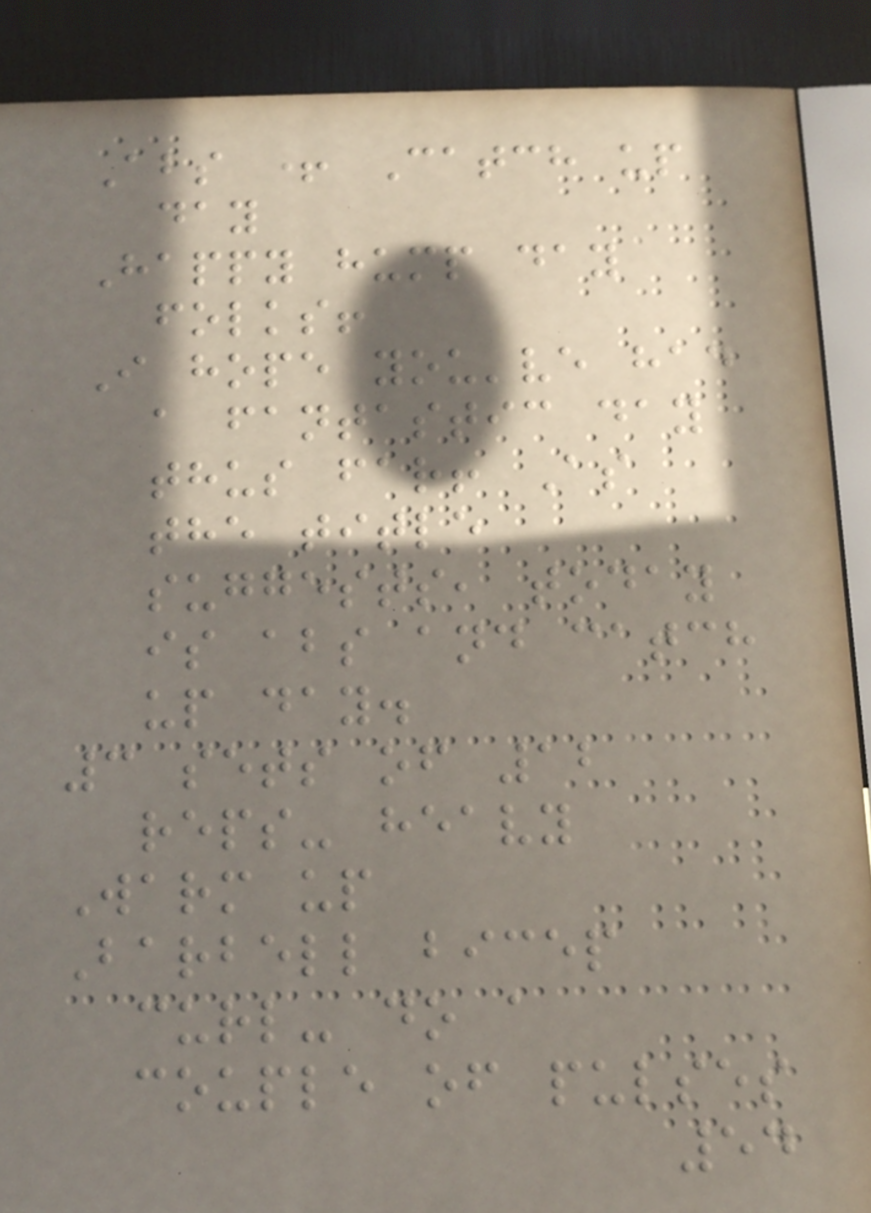Abs + Catch up
day
Happy hump day
folks!
I hope you've had
a fantastic day
thus far! As
the title
suggests, today
is abs and catch
up day.
3 sets of 12
reps- heavy
Warm up
Barbell bicep
curl- do a
couple of pulses
54
